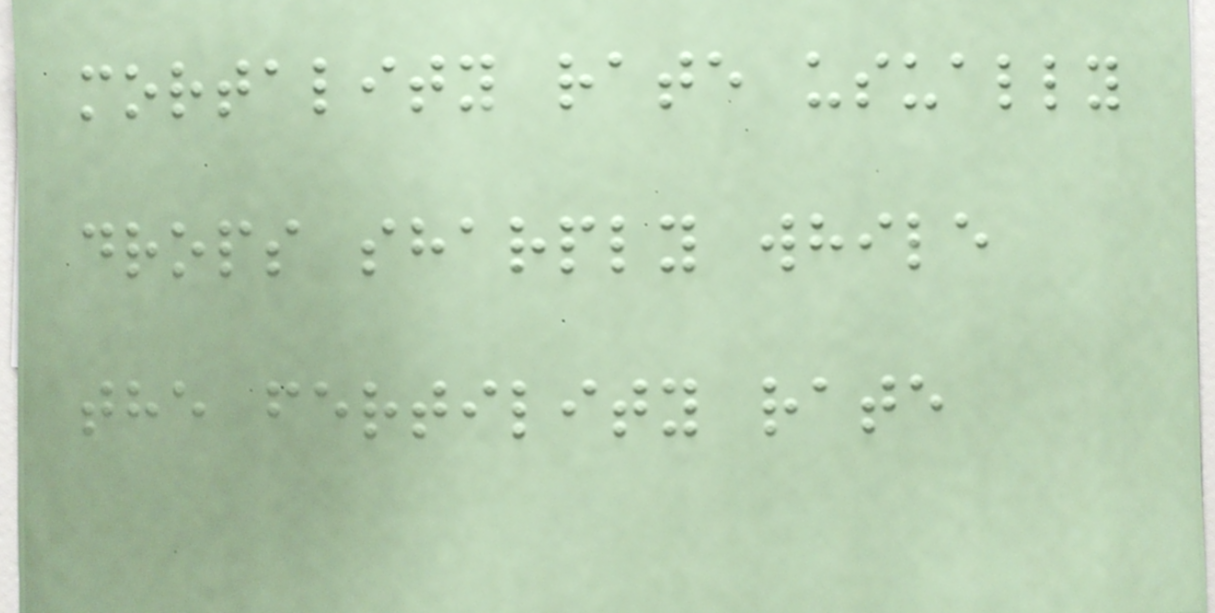mortality rate usually
drops sharply while
the fertility rate
